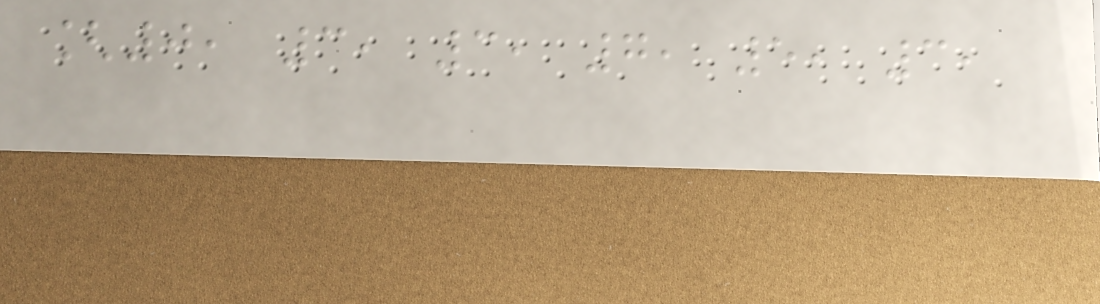[0, 3, 3, 7, 5, 3,
